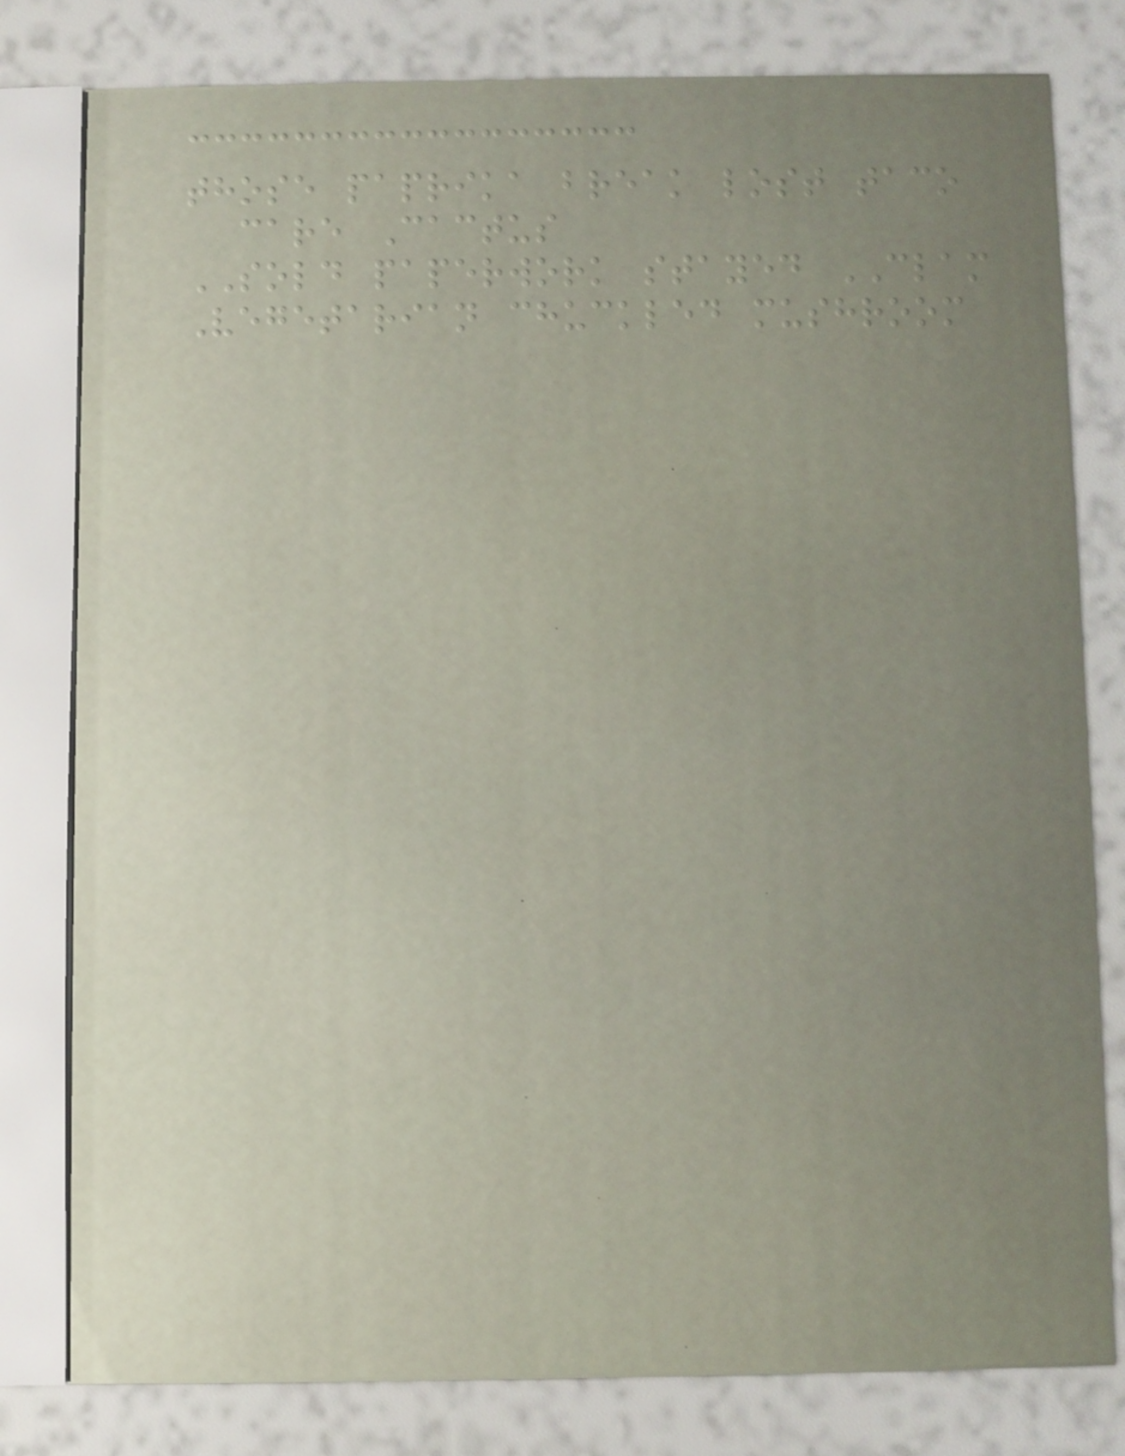those paprika break lost taco
care Cactus
SOLD paperwork stayed CLAM
Vegetarian chuckled mushroom
